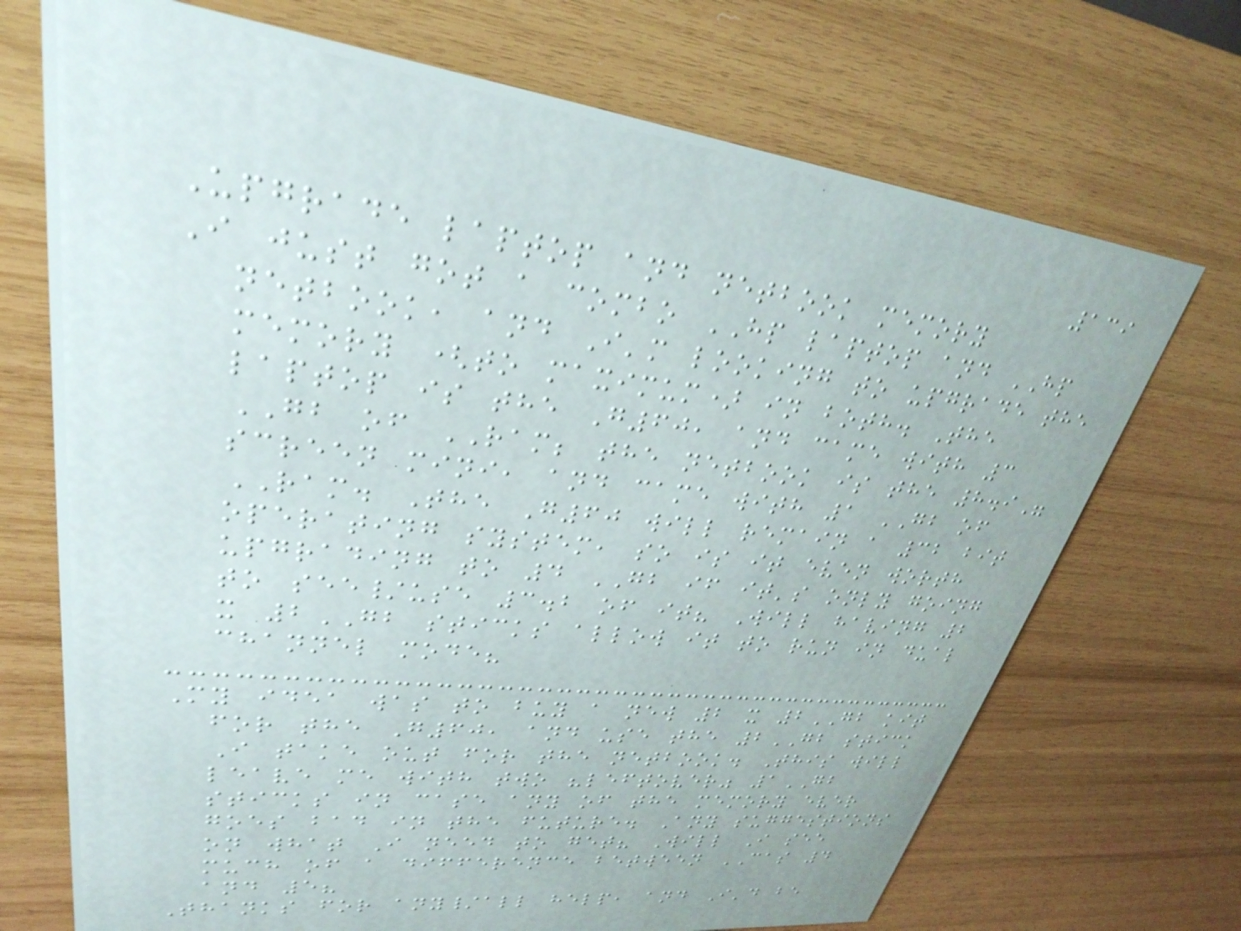139
Upgrade laptop and netbook memory
I just got a combo HP laptop and HP
netbook, and I'm looking to upgrade the
memory (to maximum) in both. The
laptop is the G60, and came with 3
GB of RAM; the netbook is the 8.9"
screen mini, and came with 1 GB of
RAM. The G60 will remain a 32 bit
operating system, so is it even worth
upgrading to 4 GB if it's only going
to see/use 3.2 of it? Will having 2
x 2GB sticks allow it to run in dual
channel mode?
My idea was to buy a new 2 x 2GB kit
for the G60, and use the 2GB stick
I take out for the netbook. This will
leave me with two "leftover" 1GB
sticks in case any of the memory ever
goes bad in the future. Any suggestions
on what I need to get? Will I see
much of a difference between CAS 4
and 5?
Thanks for any/all help, and I'd be
